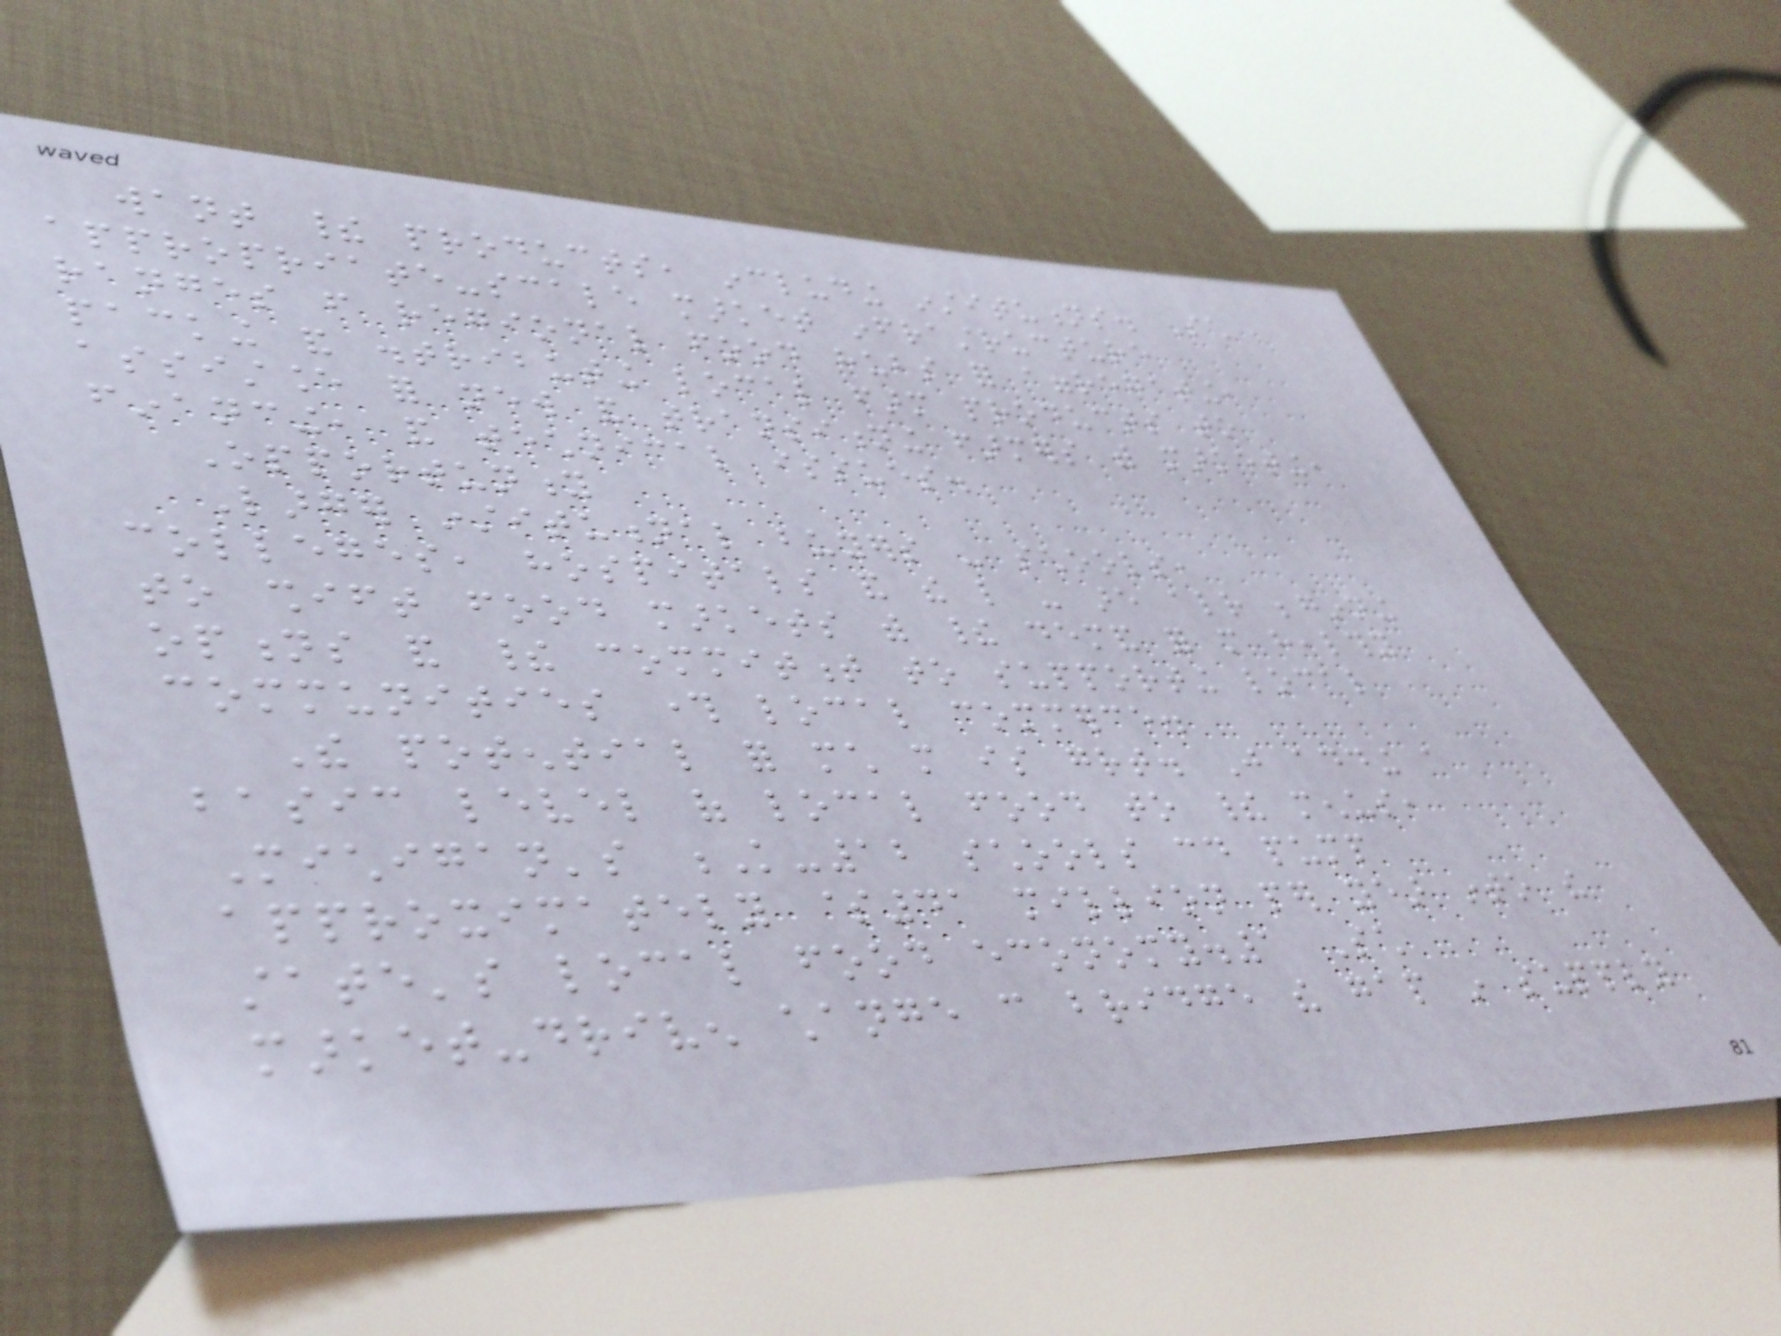want their products, including institutions. Such
appropriate-scale market infrastructure
ranges from regional food hubs for aggregating,
packing and distributing local farm products to
assistance for new and transitioning farmers with marketing,
financing, and technical issues.
Opportunity
Larger institutional buyers - schools,
colleges, hospitals and the like - are already beginning
to shift food markets with their demand for more healthy
options and their commitment to supporting local
communities through local commerce.
The potential for much more is great. Just adding a
basic level of local food to their menus,
Michigan's K-12 schools could pump
approximately $41 million per year into the
state's local food economy.1 Such
market-driven change can bridge the gap in supply
